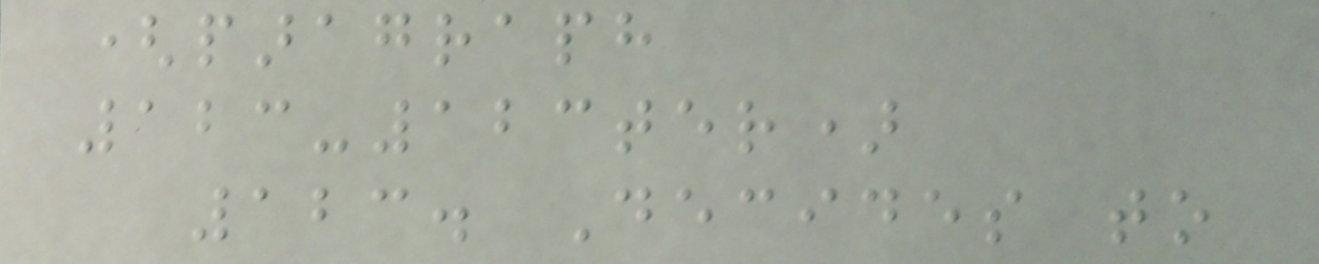(paragraph
123-123ter)
123. Decides to
